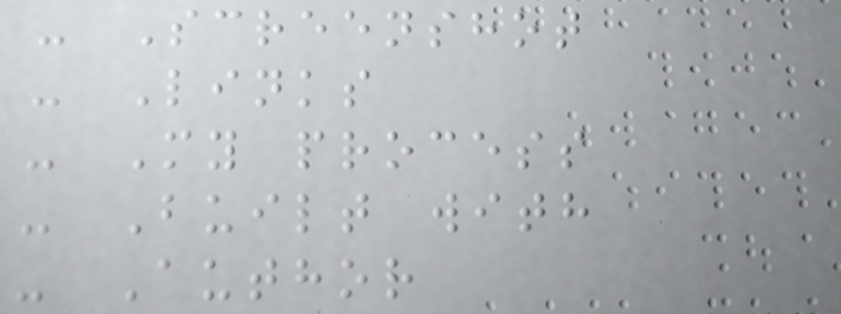- Screenshot
- Links
- My process
- Built with
- Author
